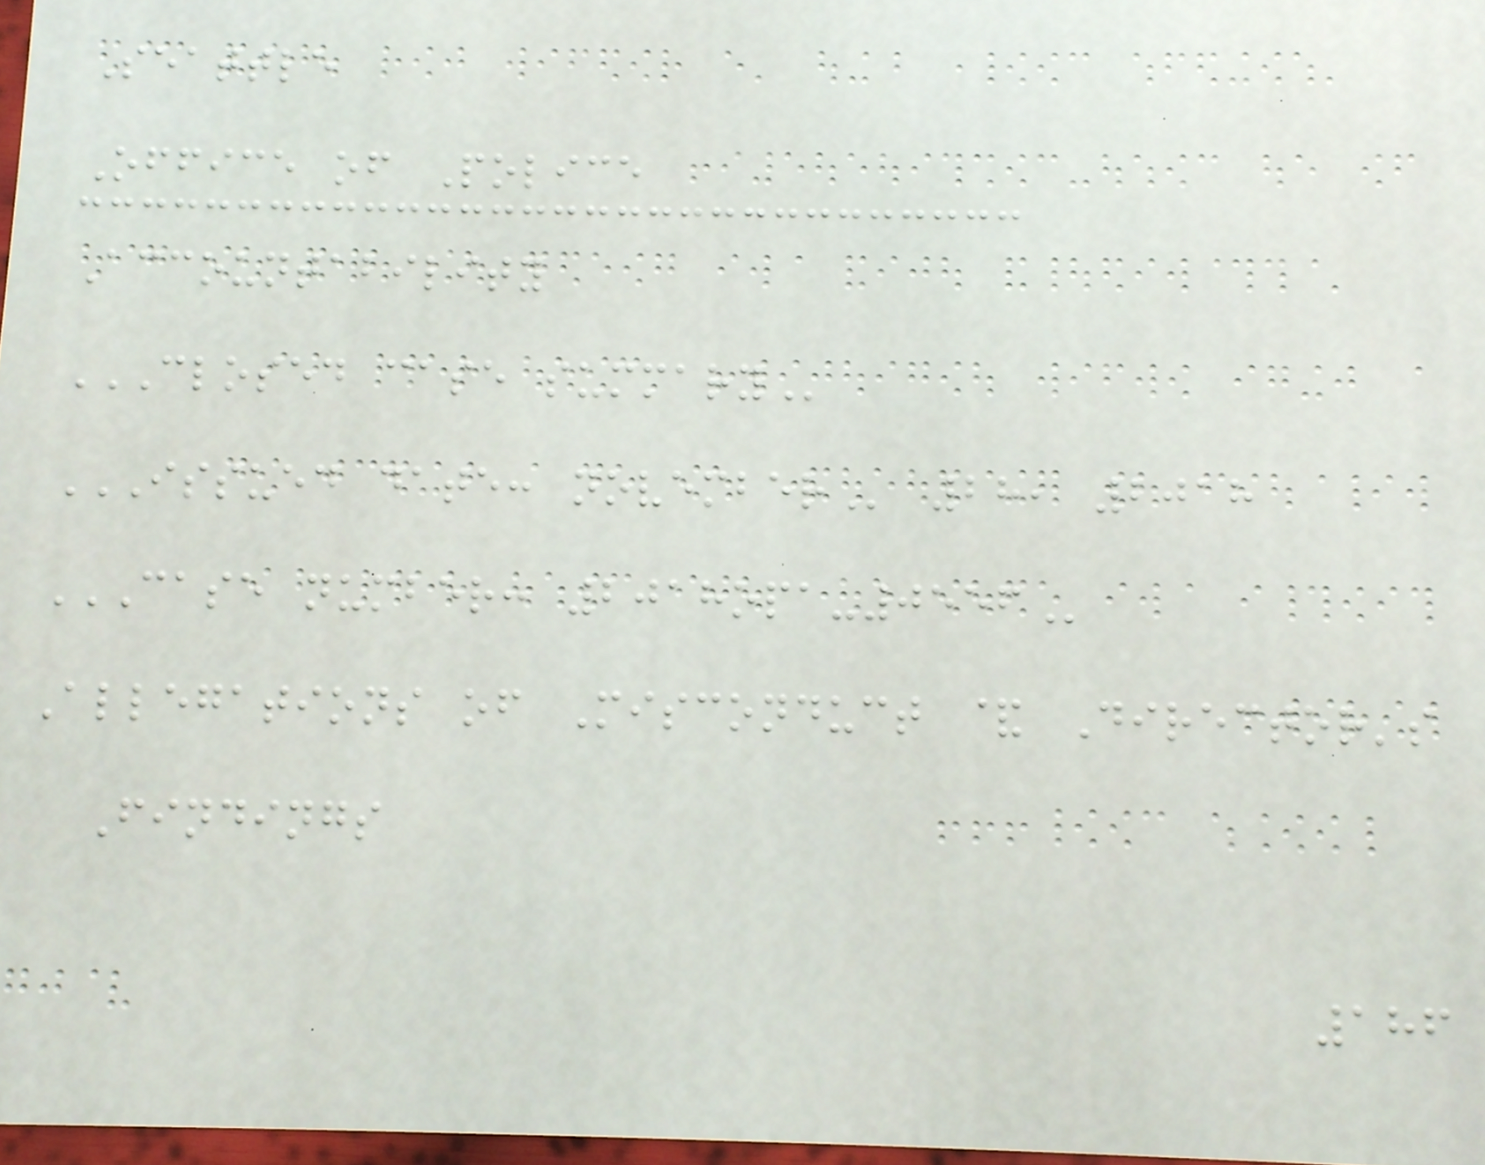Seattle
Office of Police
Accountability
CLOSED CASE SUMMARY
ISSUED DATE: NOVEMBER 28, 2018
CASE NUMBER: 2018OPA-0556
Allegations of Misconduct & Director's
Findings
186
